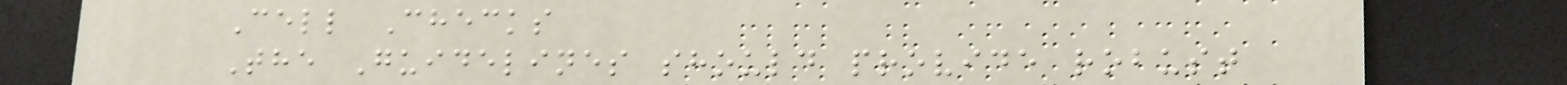Cell Checks
The Guidelines should provide robust
